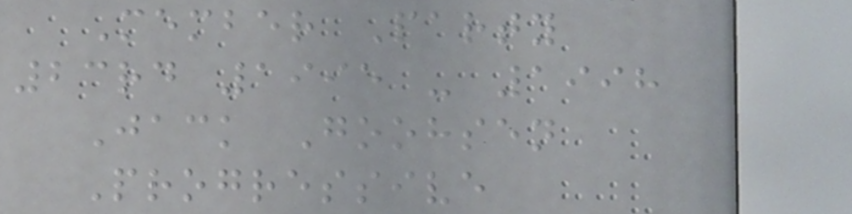Member Party
23rd 1995 - 1998
Jack Goohsen
Progressive
